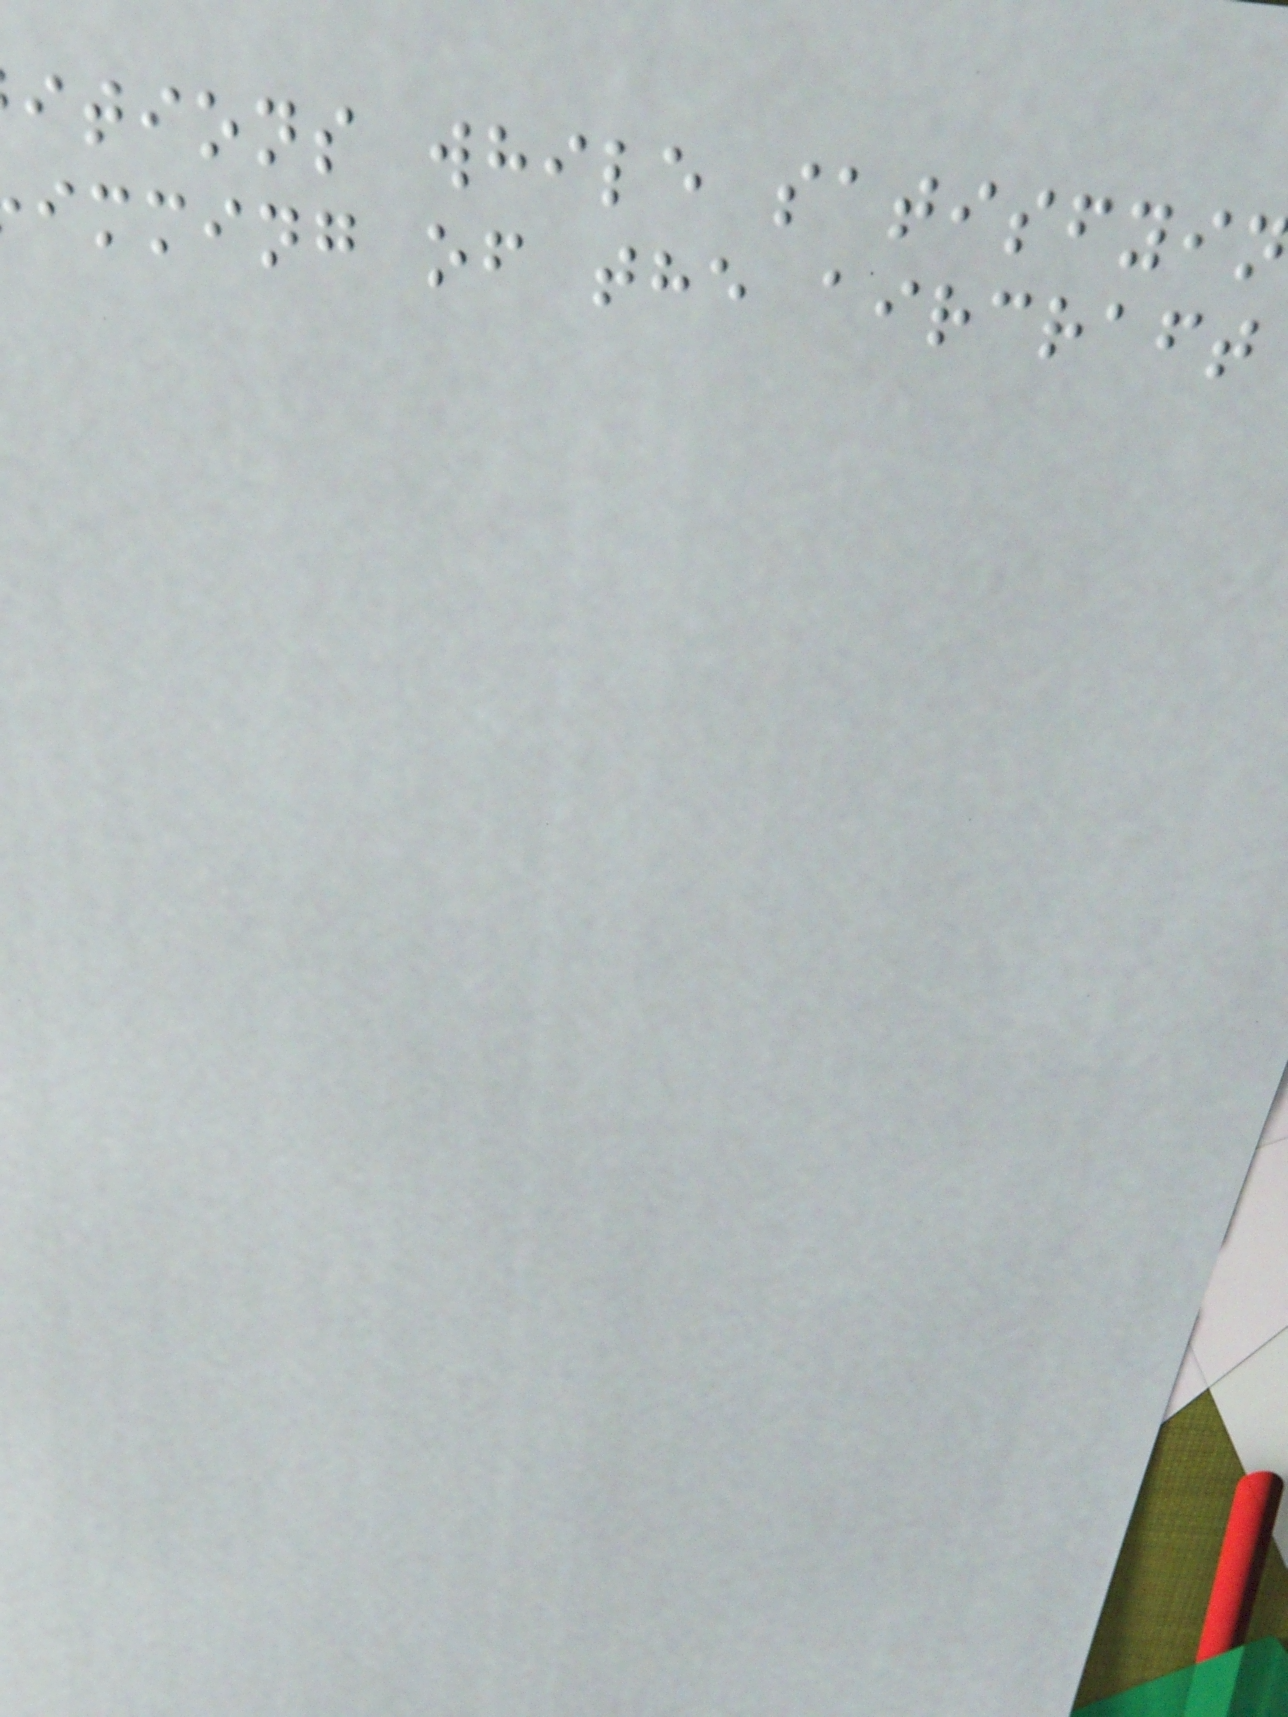itions while satisfyi
imming of the aircraft
